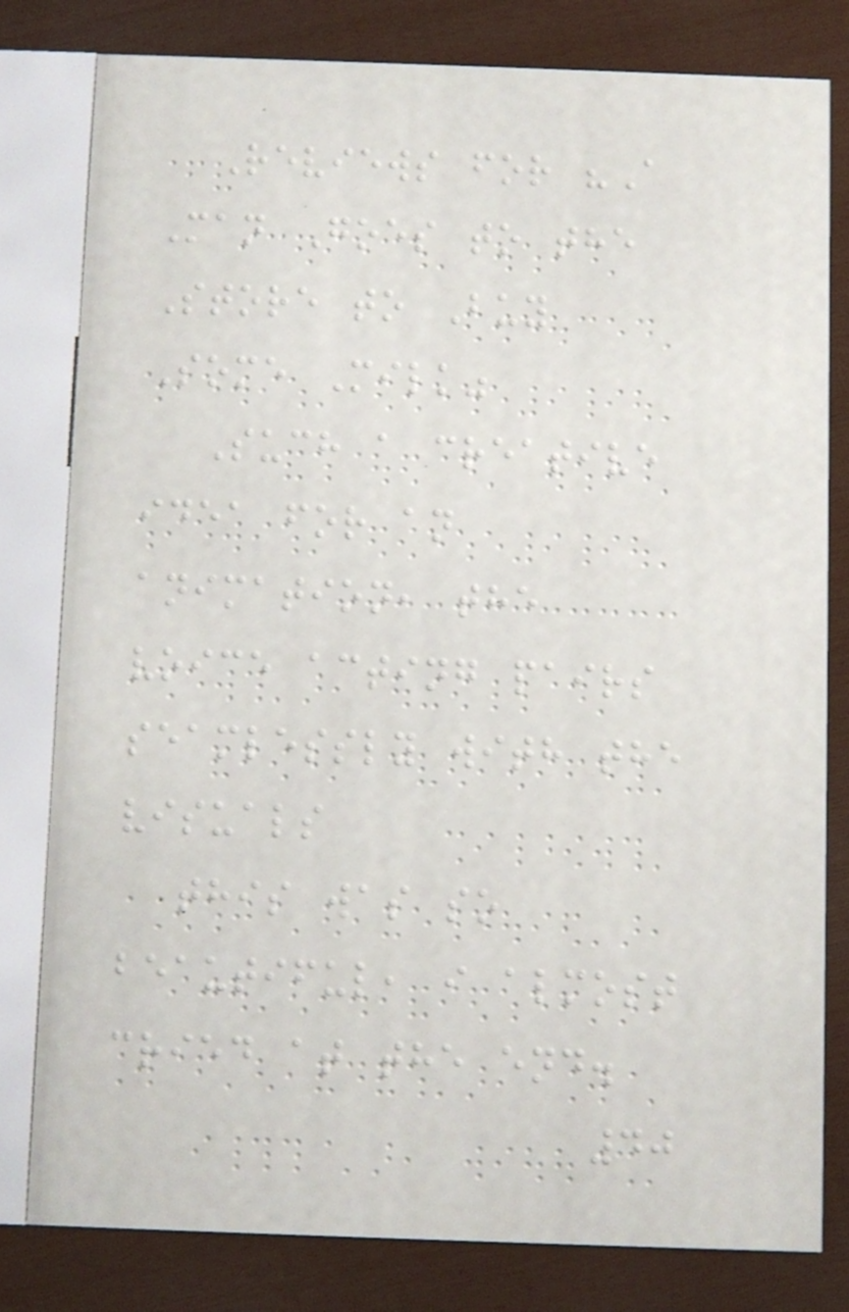Reviews for "A
Man Goes to the
Store to Buy
Some Milk"
Such a creative
idea for an
animation, the
voice acting pairs
seamlessly with the
visuals
this was so
beautiful, i almost
cried at the end.
40
